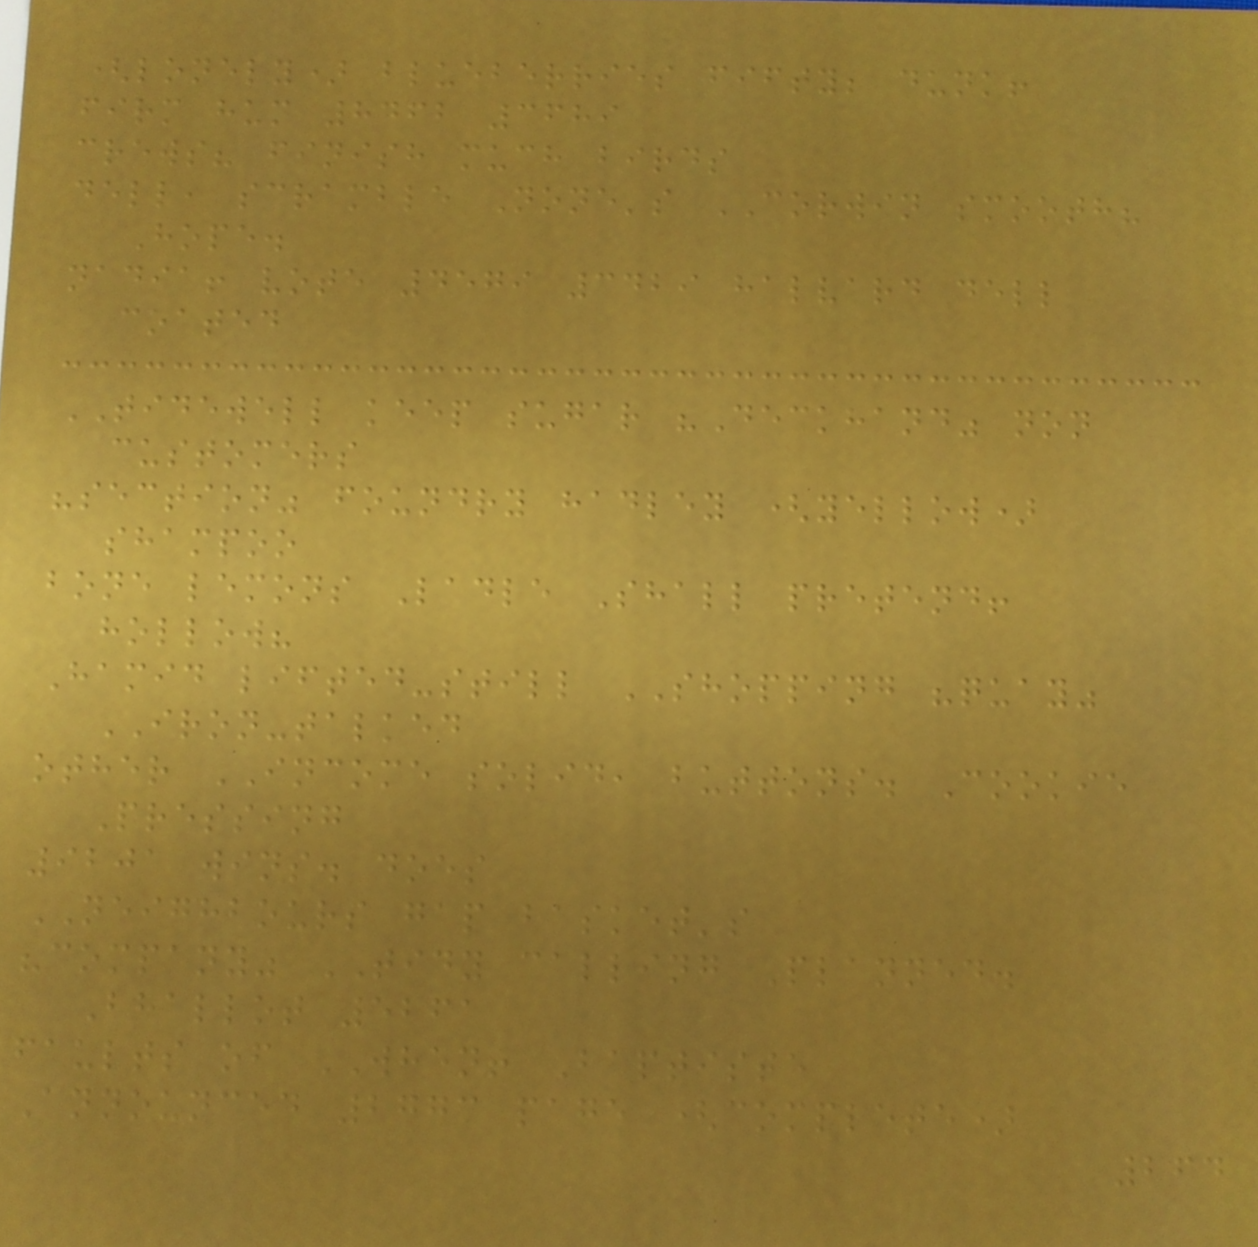(lonely) blueberries fifty; dunk!
firm hum 8462 3689
crews? finish much birds
dell, scramble None's CORWIN smooth?
Hope.
nadia! vote 4579 3429 halvard dell
coated
TIDEWELL keep sugar "Deckhand" non
customers
"section" foundry hadley (yellow)
shampoo
bone lemons Ladle Shall pretend!
hollow?
Hamid lifted-still SHOPPING "quay"
IRON-talked
other INCOME solid, buttons. Cookie
Pressing
9201 wins. does
NEIGHBOURS gap basket's
"company" TIDY calling Planned.
Bhallot 5261
faults of WHEN! Baptiste
Announced 2773 page (complete)
264
